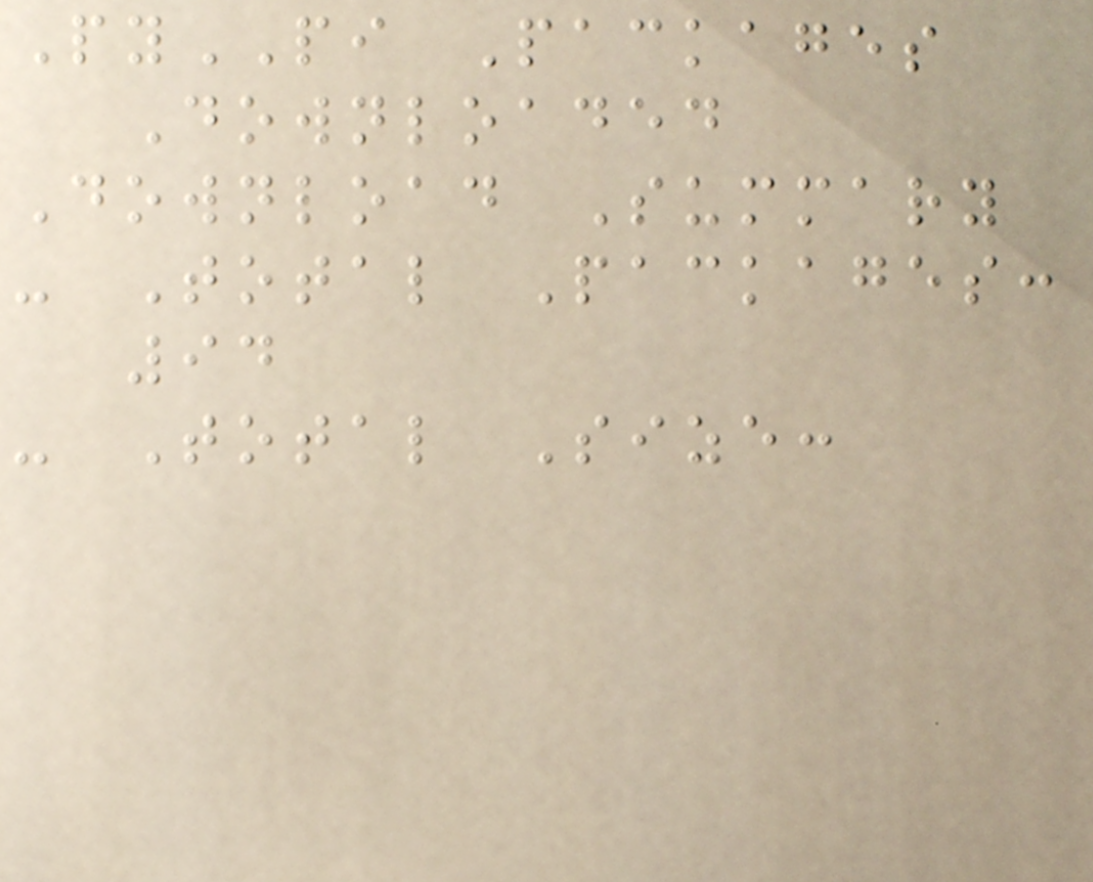PyPI Packages
Downloaded
Download Summary
- Total Packages:
94
- Total Size:
